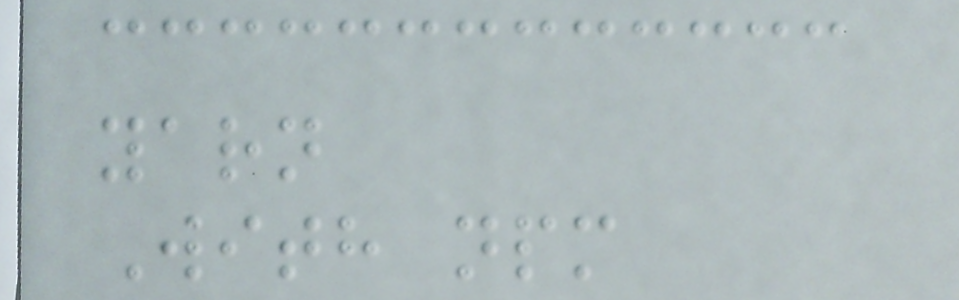yarn
With npm
